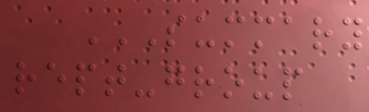SUMMARY
REPT-GROUP
